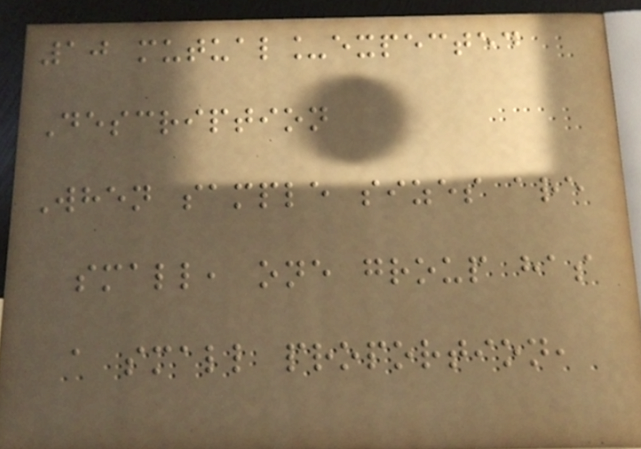10 mutual_expected
Description
When sample sizes are
small, one group has
a small proportion,
